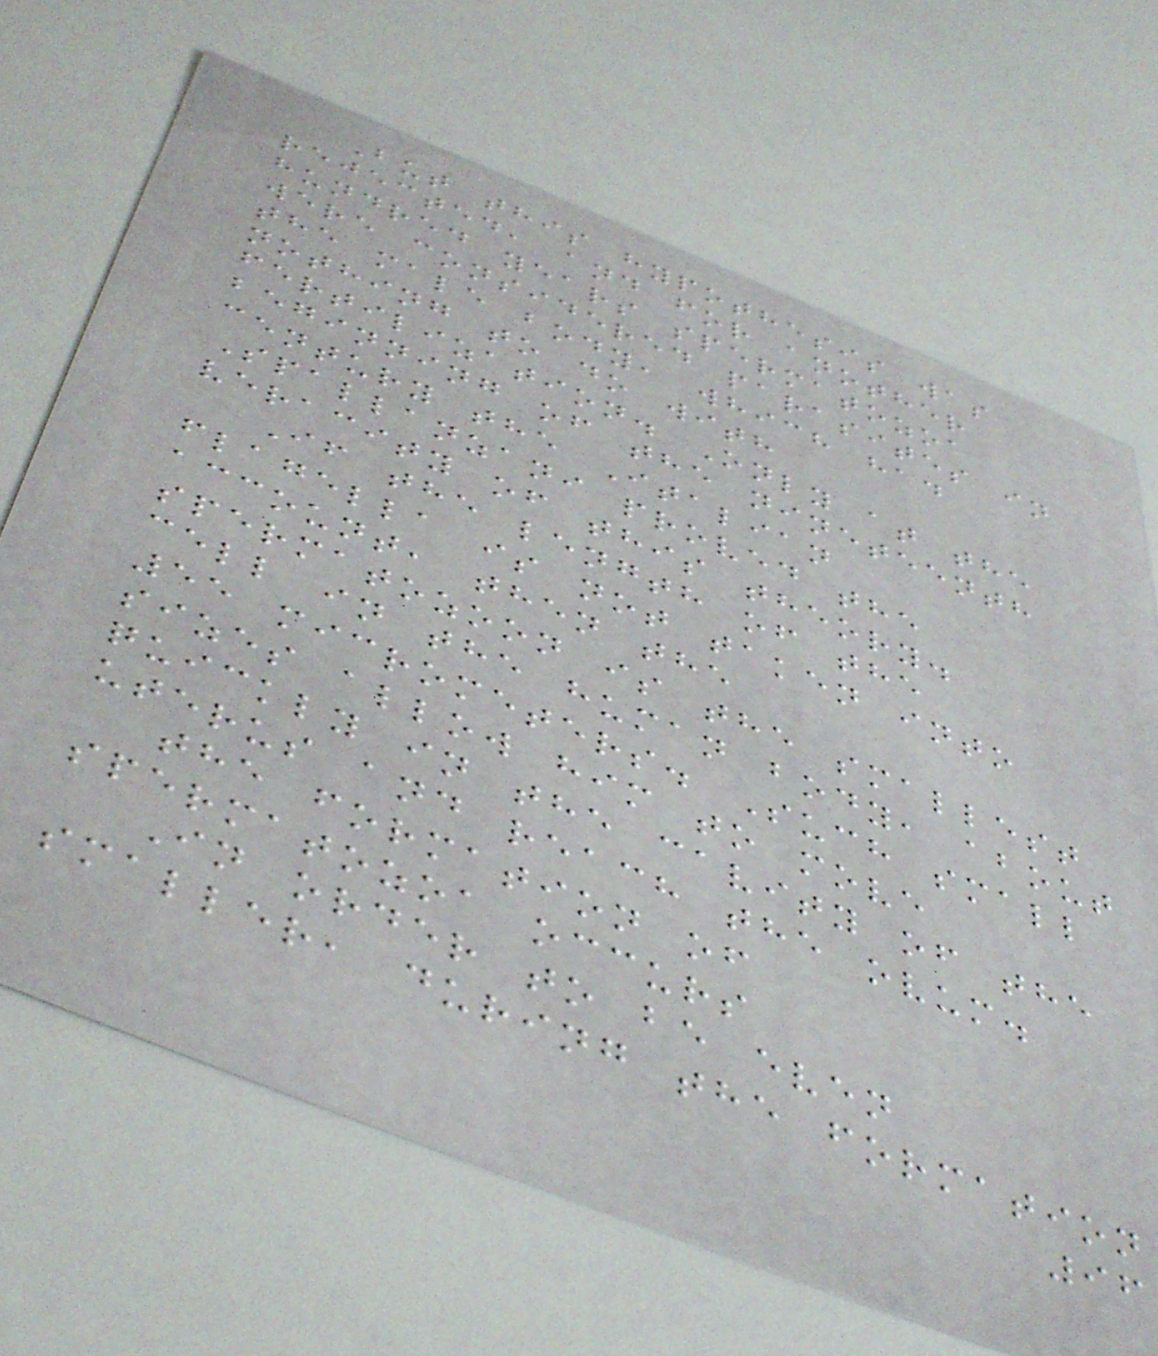But this hypothesis was
rejected, and for another
hundred years spermatozoa
were considered parasites in
the male body, which had
nothing to do with
fertilization. Only at the
beginning of the nineteenth
century the Italian
Spallanzani proved the
veracity of this theory.
If the length of the
flagella is not taken into
account, then the
spermatozoon is the smallest
cell in the human body, about
55 micrometers. Such small
sizes allow him to move
quickly in the cavity of the
uterus and reach the ovum.
the formation of
spermatozoa occurs
In order to be even
smaller, during the formation
96
